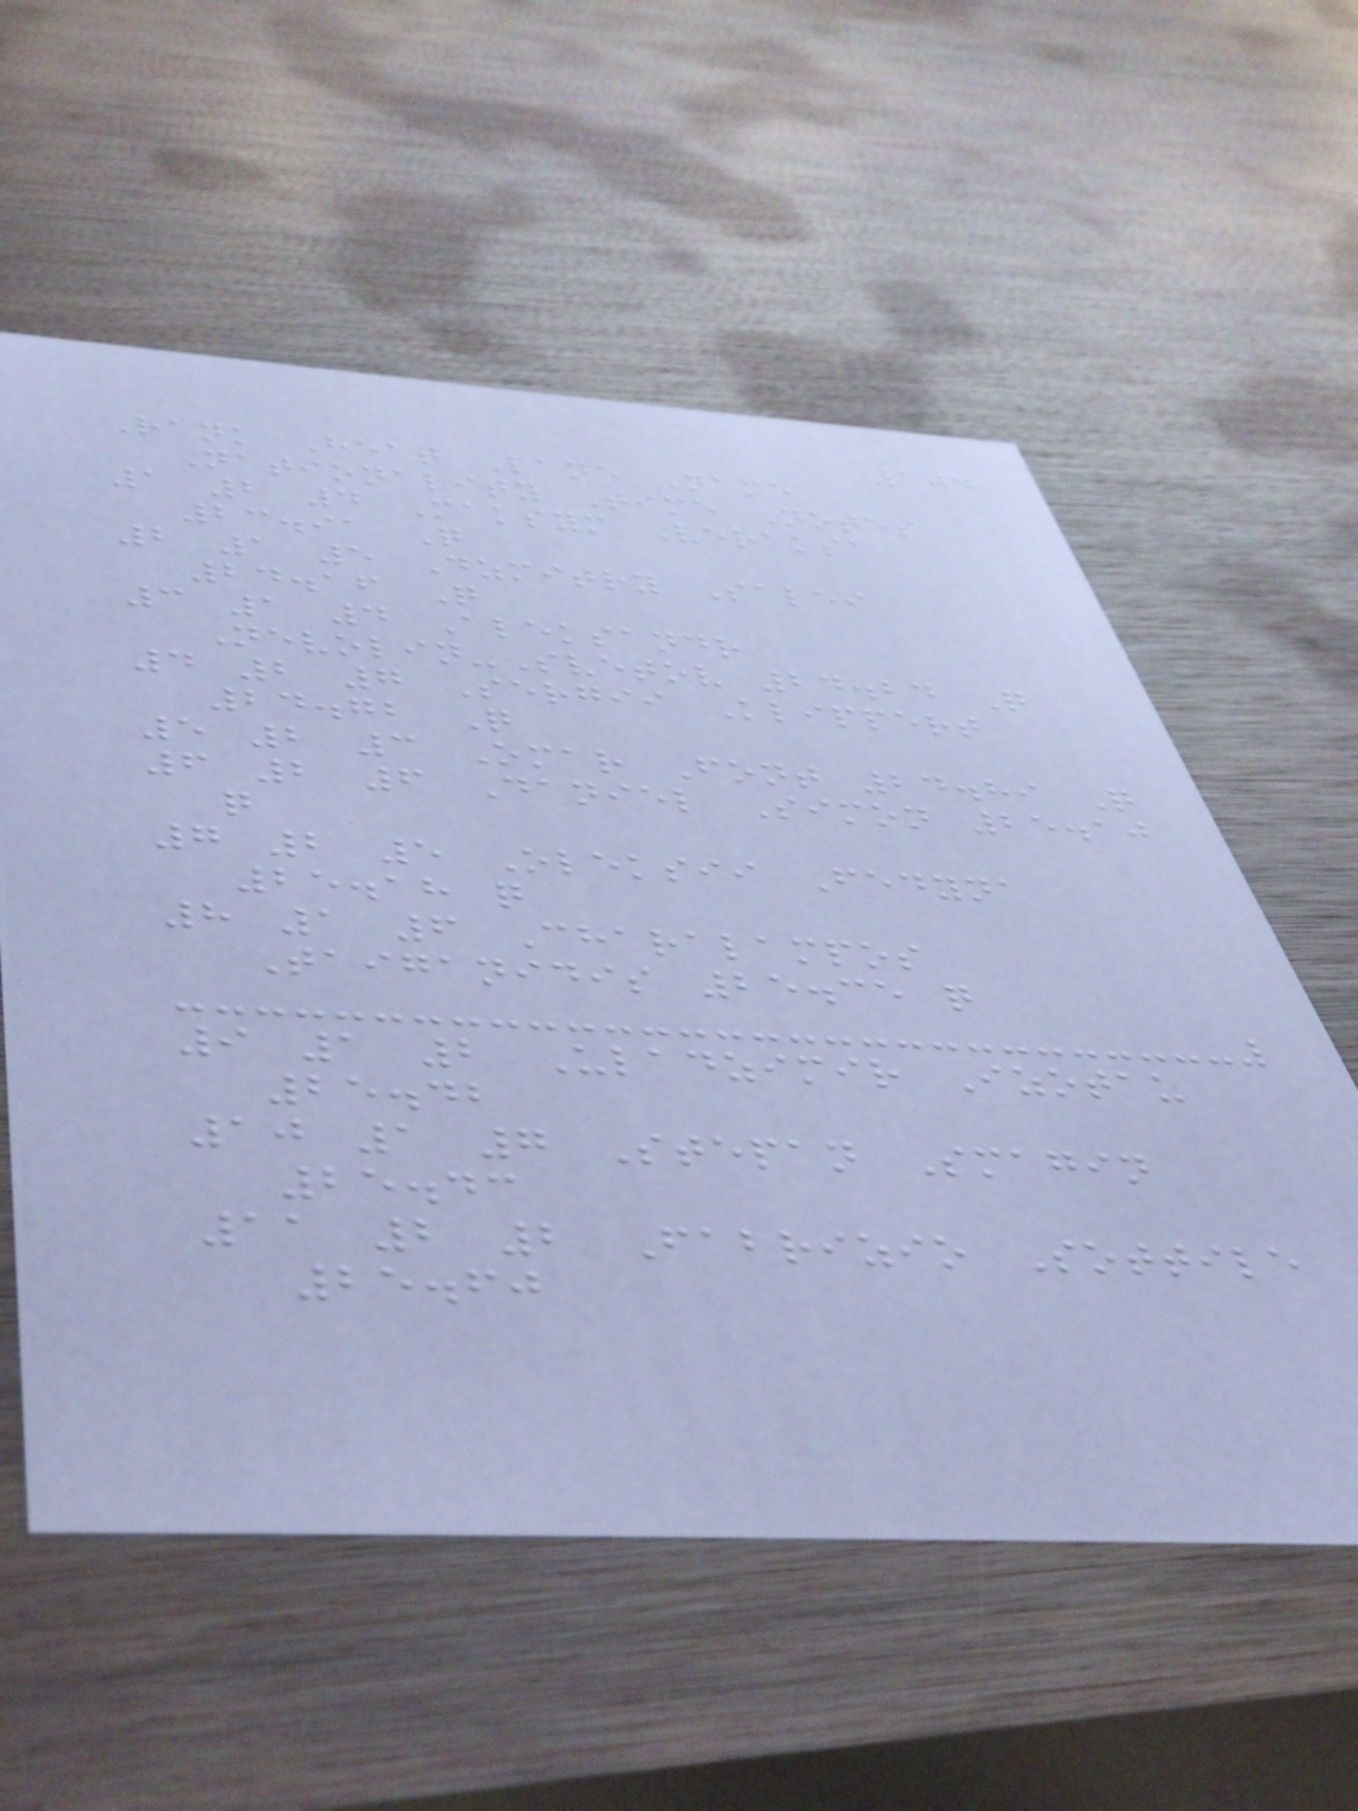104
Rank Heat Lane Name
Nationality Time Notes
1 2 4 Maksym Veraksa
23.91 Q
2 1 5 Dzmitry Salei
24.16 Q
3 1 4 Aleksandr
Nevolin-Svetov 24.24 Q
4 2 7 Sergii Klippert
24.72 Q
5 2 3 Omar Font 24.89 Q
6 2 6 Daniel Simon 25.10
q
7 2 5 Oleksii Fedyna
25.18 q
8 1 6 Charalampos
Taiganidis 25.35 q
9 1 2 Uladzimir Izotau
25.42
10 1 7 Stepan Smagin
25.43
11 2 2 Fabrizio Sottile
25.60
